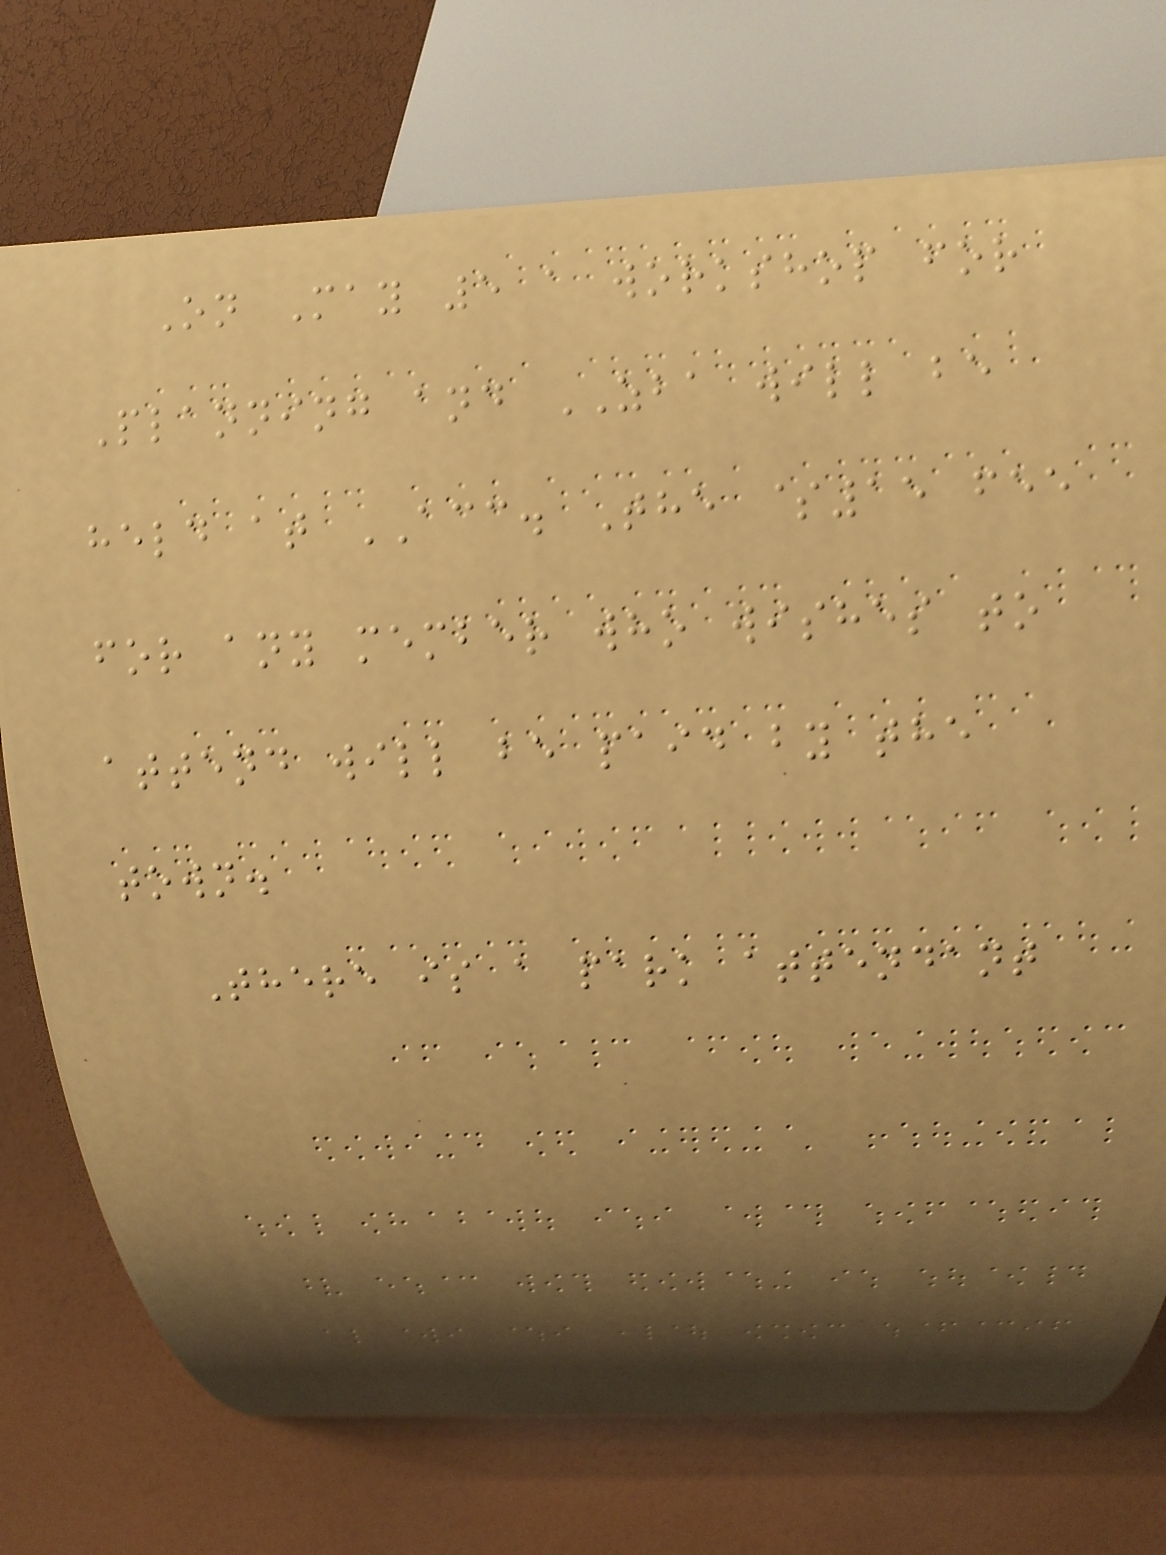On May 5 a workshop for
Planning and ZBA will be
held at ACC. The $15 fee
for any member who wishes to
attend will be paid by the
town.
There is a park attendant
